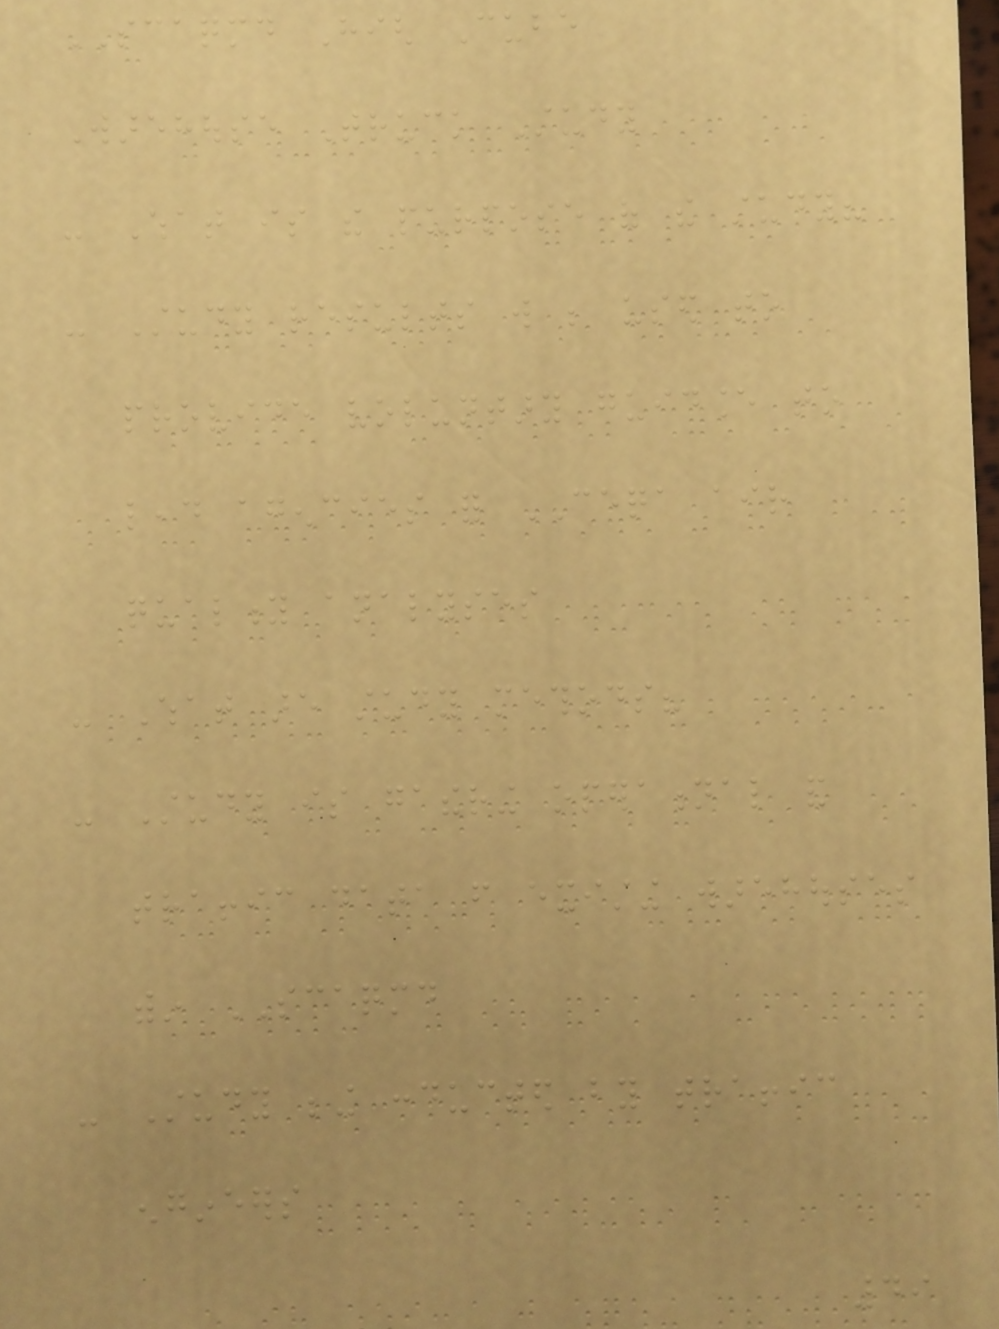SCAQMD High Cube
Warehouse Truck Study
- What is the purpose of the study?
- Study results will be used to
provide voluntary guidance to
lead agencies for CEQA air
quality analyses
- What are study methods?
- Study is gathering operational and
traffic data from existing warehouses
within SCAQMD
- Study being conducted by traffic
engineers
49
